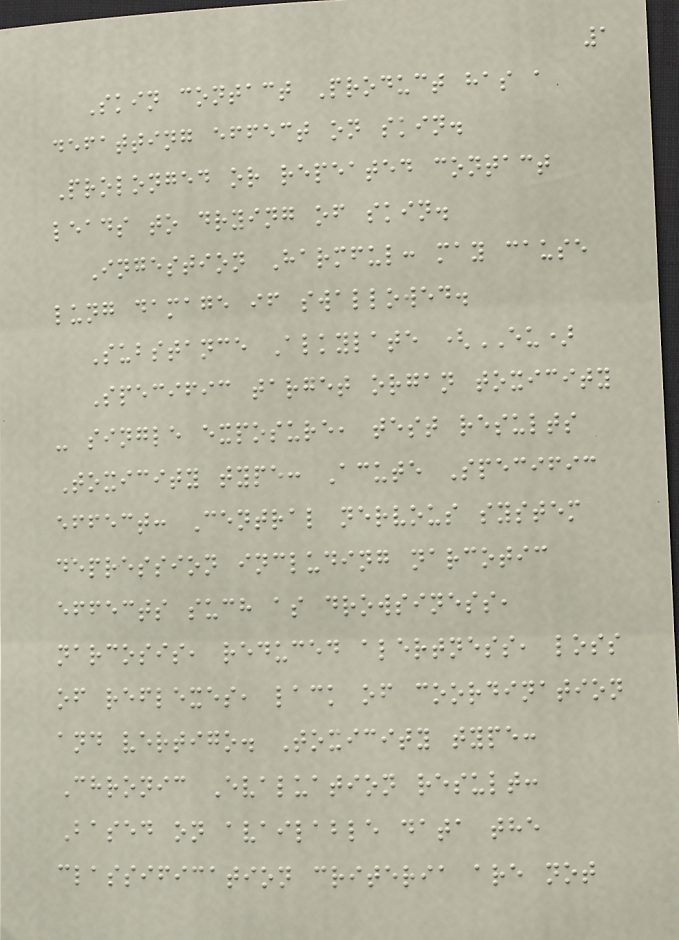1
Skin contact Product has a
defatting effect on skin.
Prolonged or repeated contact
leads to drying of skin.
Ingestion Harmful: may cause
lung damage if swallowed.
Substance Alkylate (EU)
Specific target organ toxicity
- single exposure, test results
Toxicity type: Acute Specific
effect: Central nervous system
depression including narcotic
effects such as drowsiness,
narcosis, reduced alertness, loss
of reflexes, lack of coordination
and vertigo. Toxicity type:
Chronic Evaluation result:
Based on available data the
classification criteria are not
